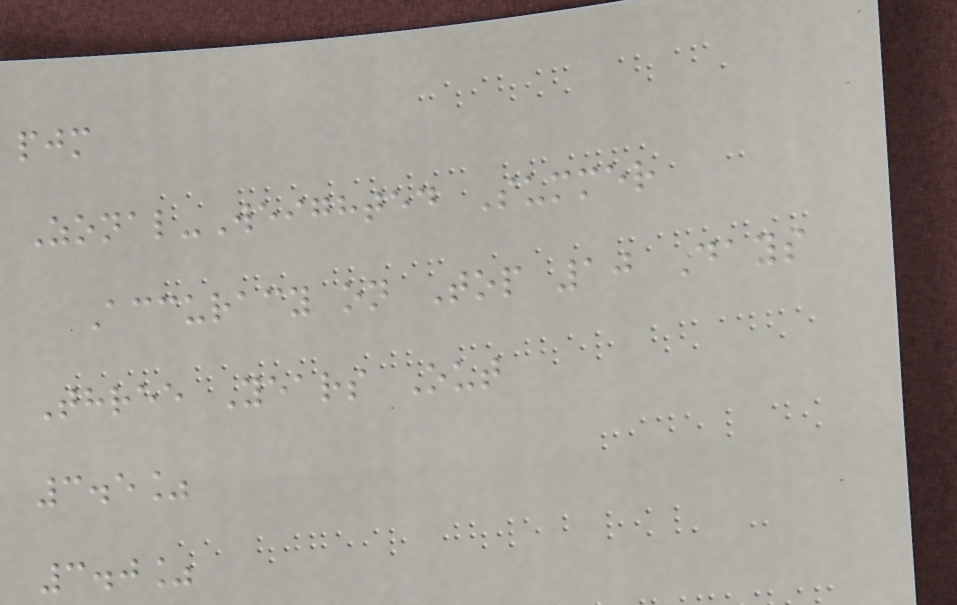pjm
Zonal-Weighted Summer
Accuracy on Top 10 Days
Three Years Out
3.5%
3.0%
